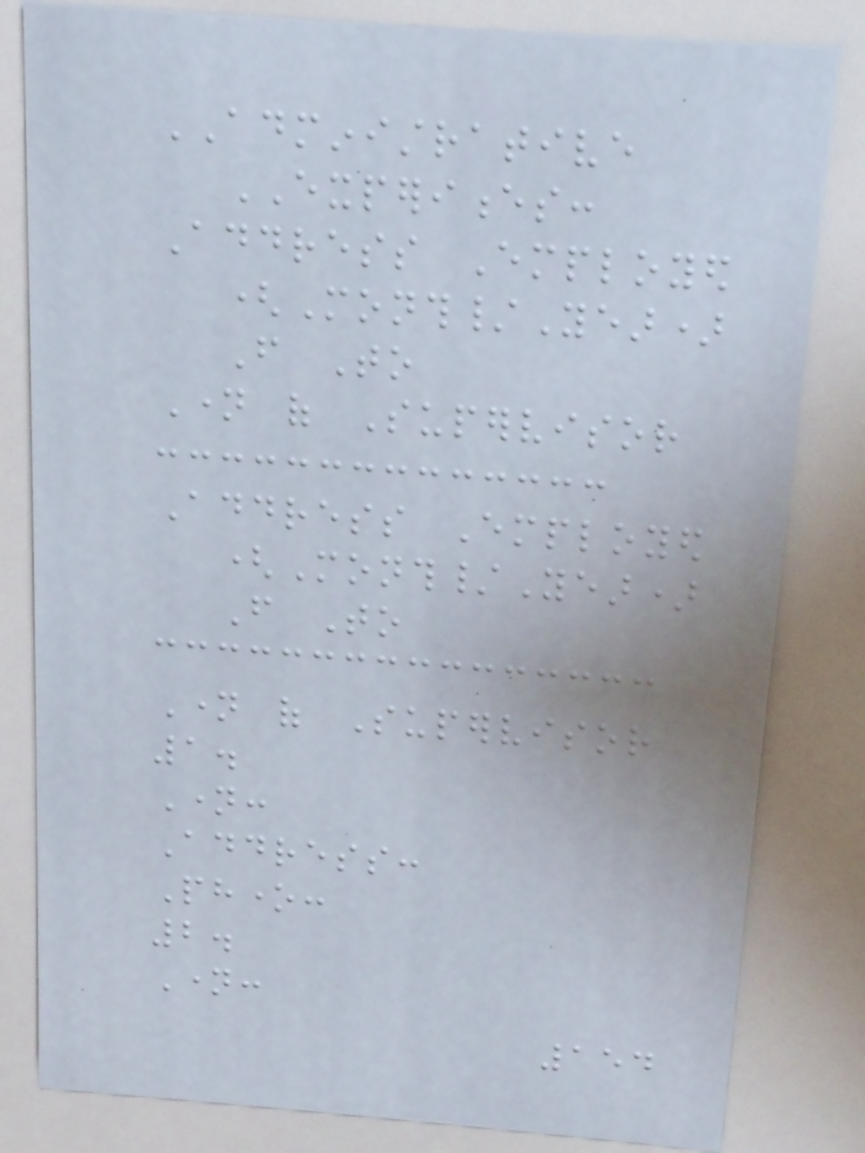ADMINISTRATIVE
EXPERIENCES:
Address Employed
(Month/Year)
From To
Name of Supervisor
Address Employed
(Month/Year)
From To
Name of Supervisor
1.
Name:
Address:
Phone:
2.
Name:
154
